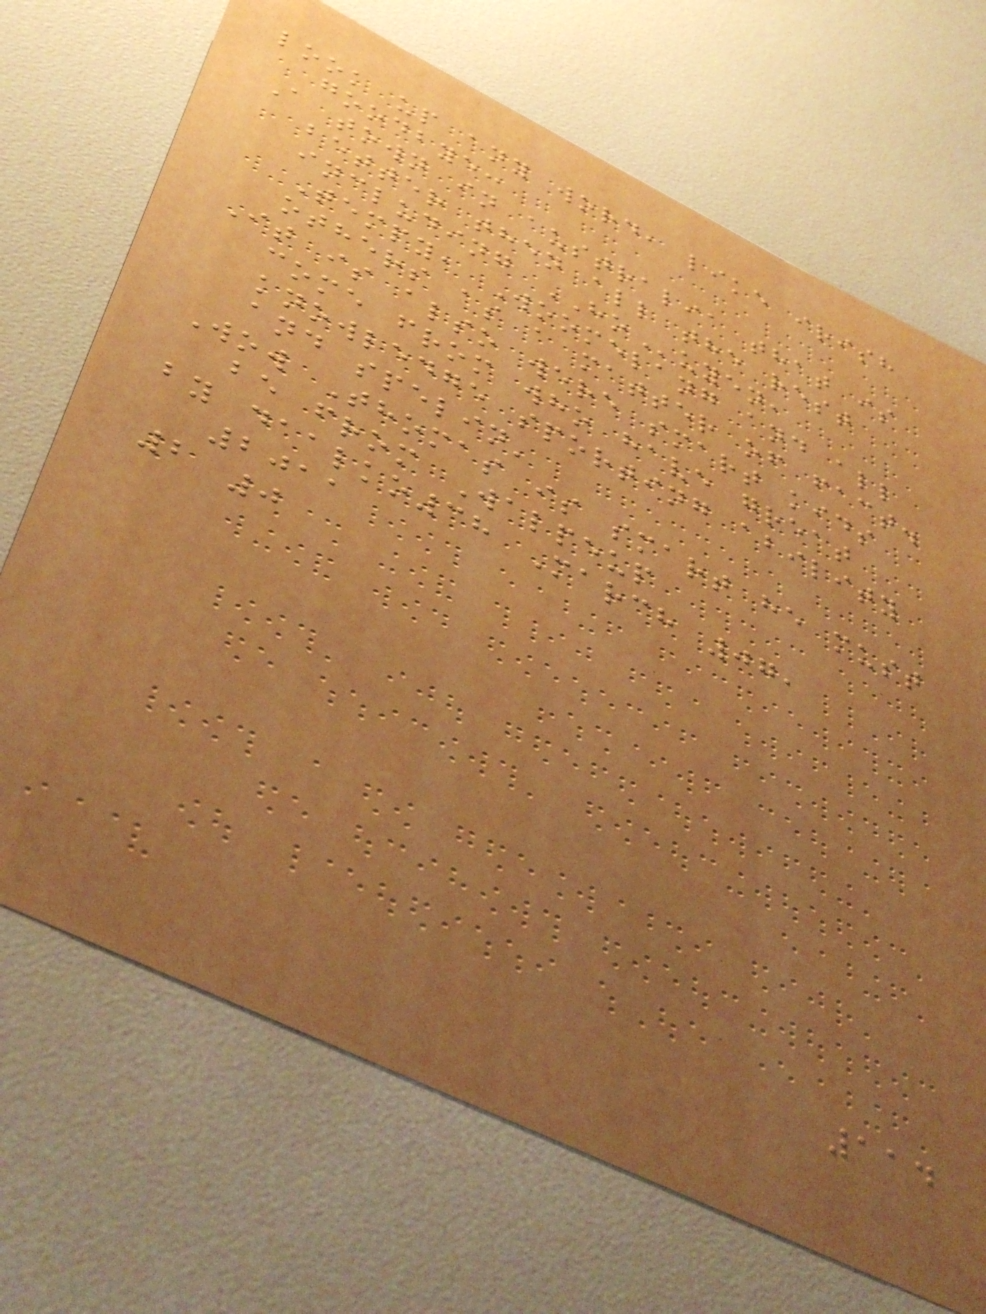look up any word, like irish
goodbye:
A town in australia that is
better then all the rest
including HOuyen,
Tempy, Woomelang and all
others as a matter of fact.
It is also were smart kids
come from who have great
knowledge sporting ability
and spelin'
Wow Thomas is smart he must
be from Walpeup
by daalko38 March 07,
2011
2 0
114
